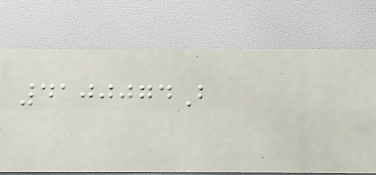4100074B
